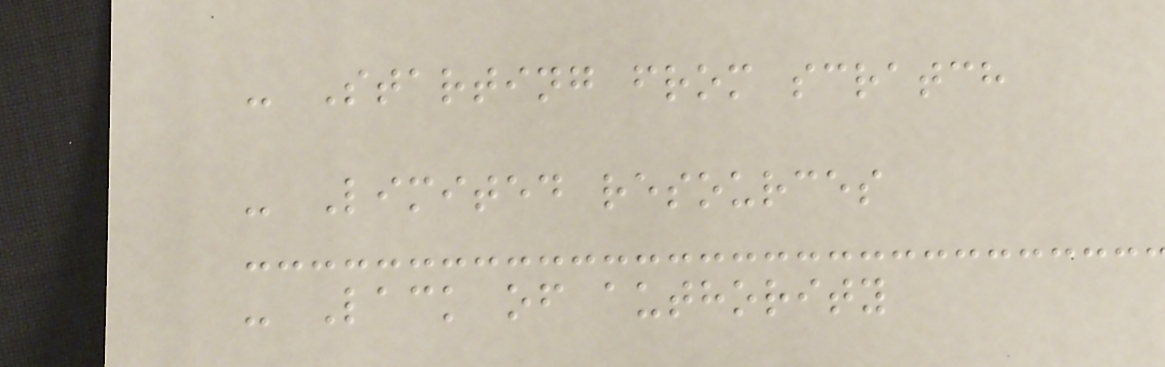- Starting from scratch
- Limited resources
- Lack of authority
